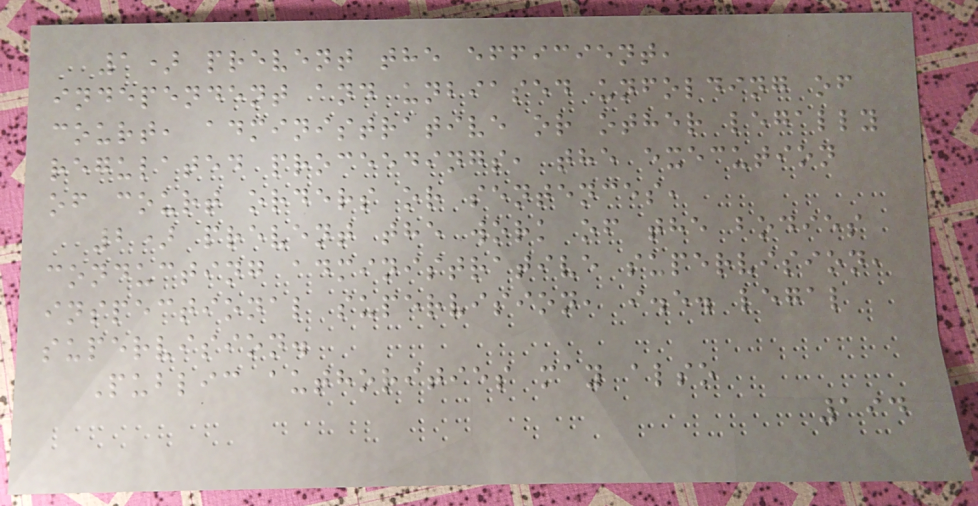1) prevent the efficient,
independent and unbiased unfolding of
court, administrative or other legally
regulated proceedings, the execution
of court orders or sentences,
2) prevent the work of the bodies
conducting administrative supervision,
inspectional supervision, i.e. legal
supervision.
Public authorities may also
194
